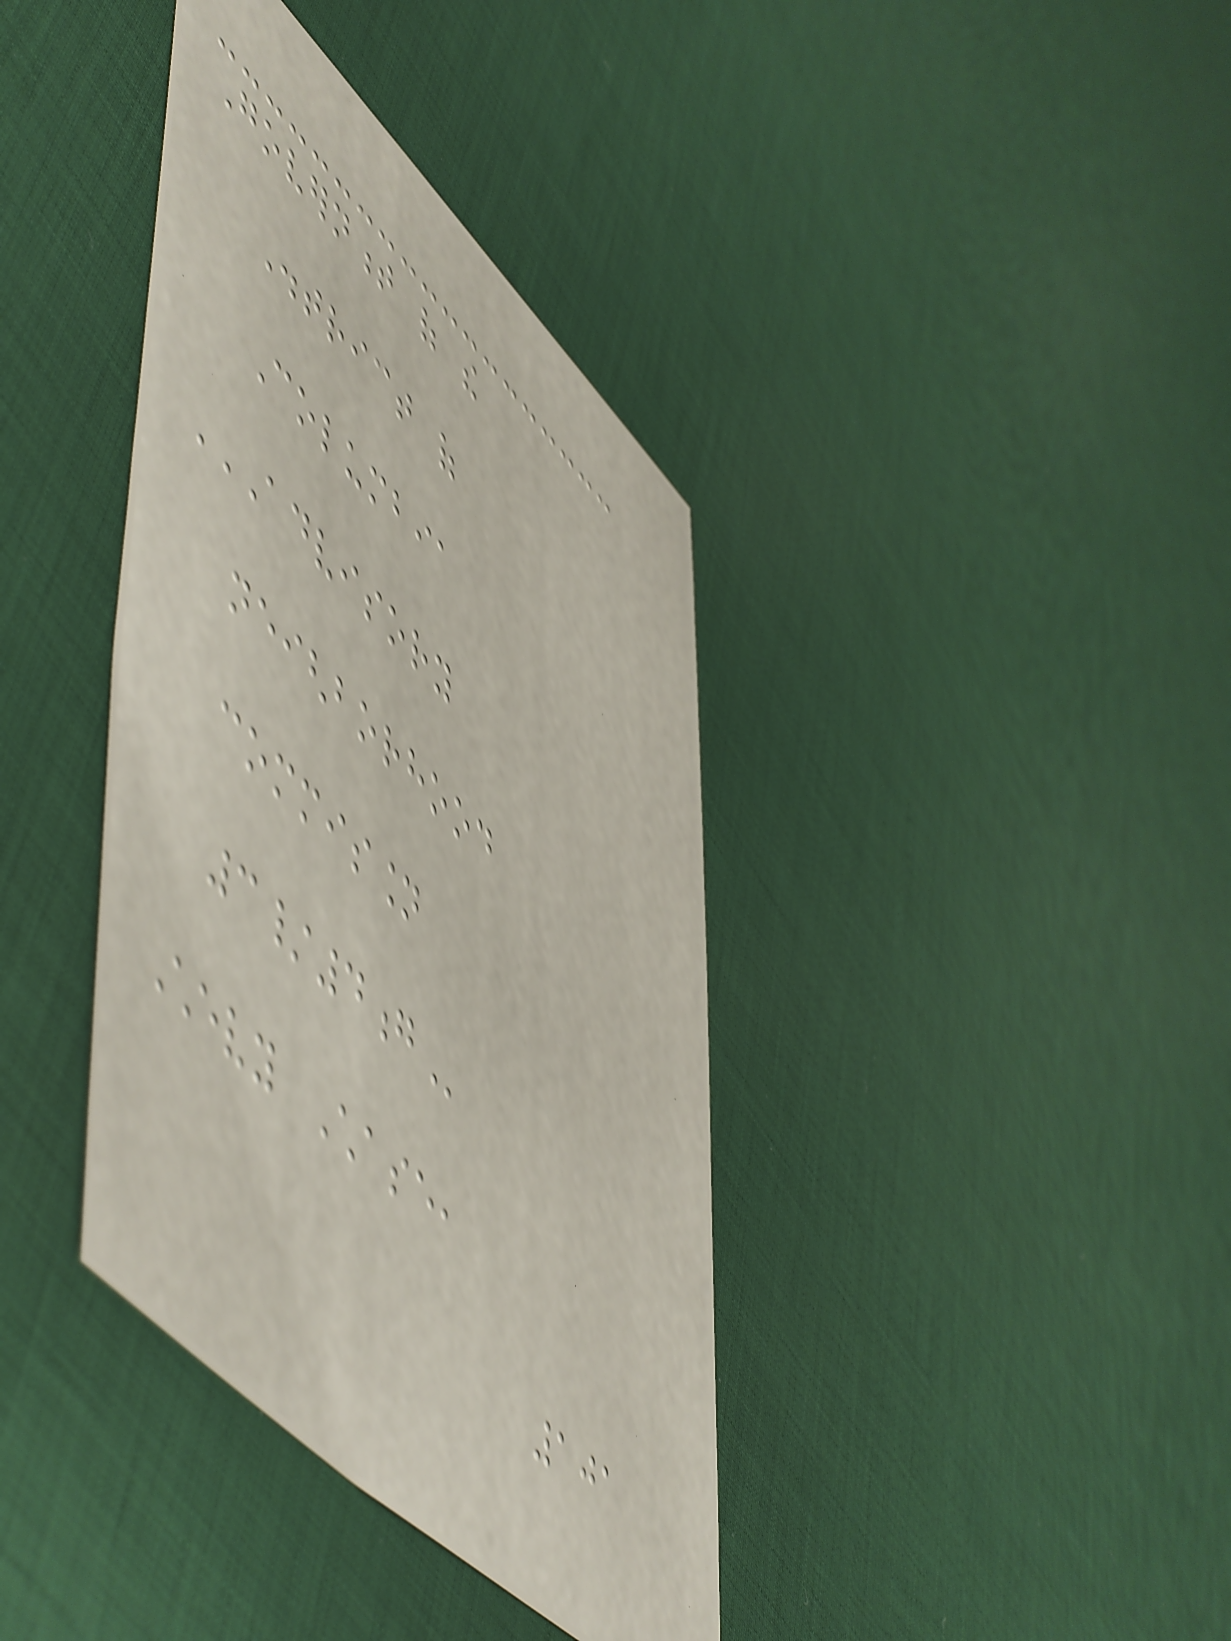Government of the
District of
Columbia
ADVISORY
NEIGHBORHOOD
COMMISSION
3/4G
Chevy Chase,
101
